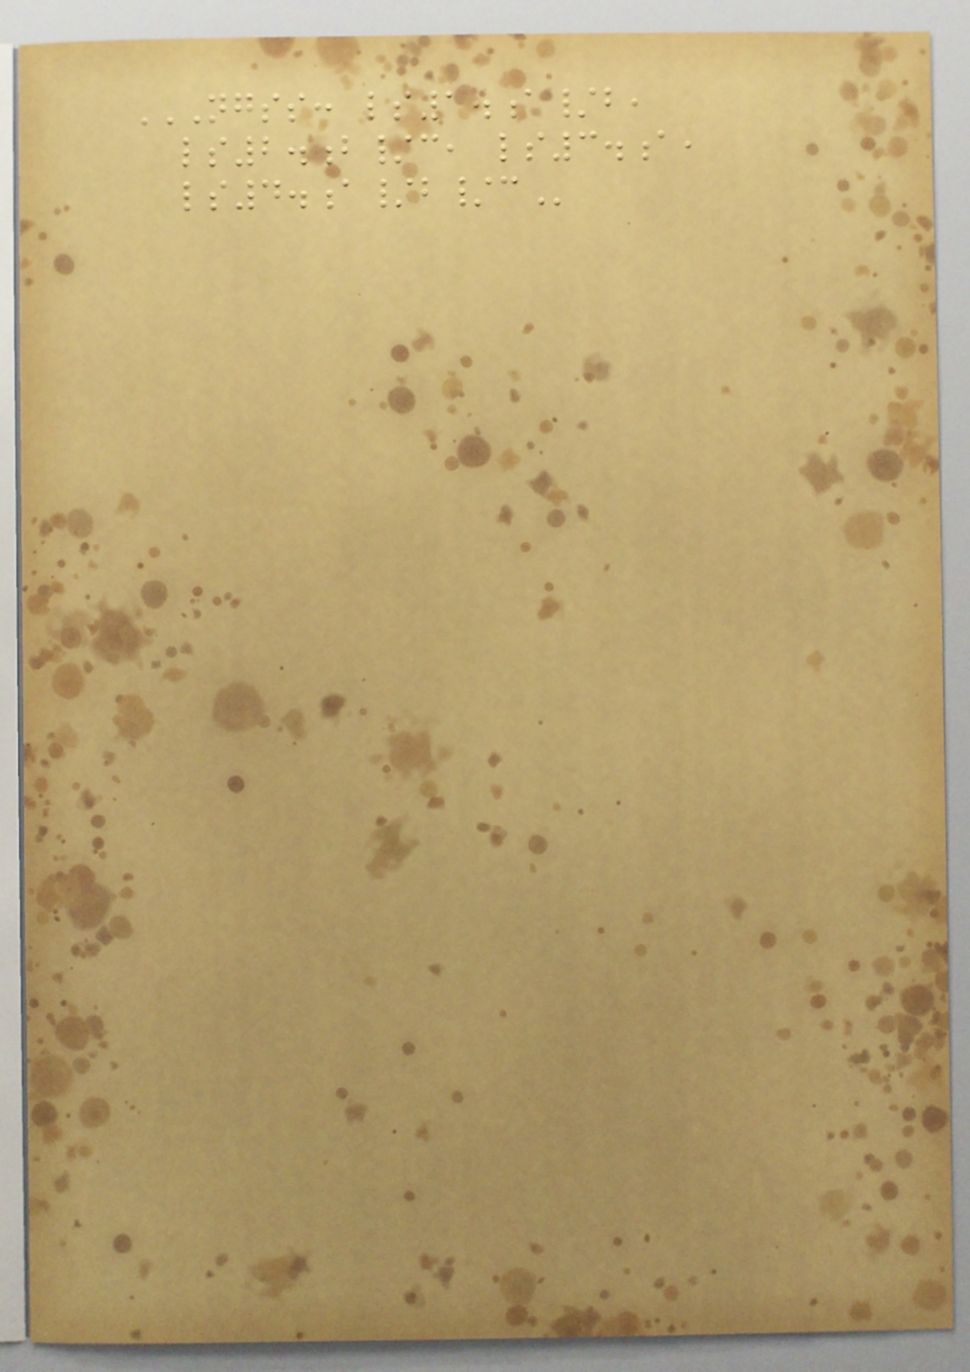NGSS: LS1.A/B,
LS2.B/C, LS3.A,
LS4.A/B/C
